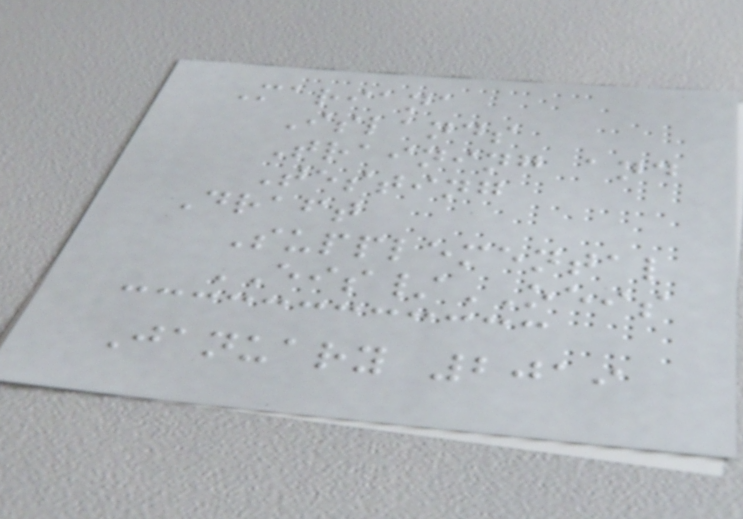Mariana
Islands
Training and
Testing
Draft
Supplemental
EIS/OEIS
January 2019
